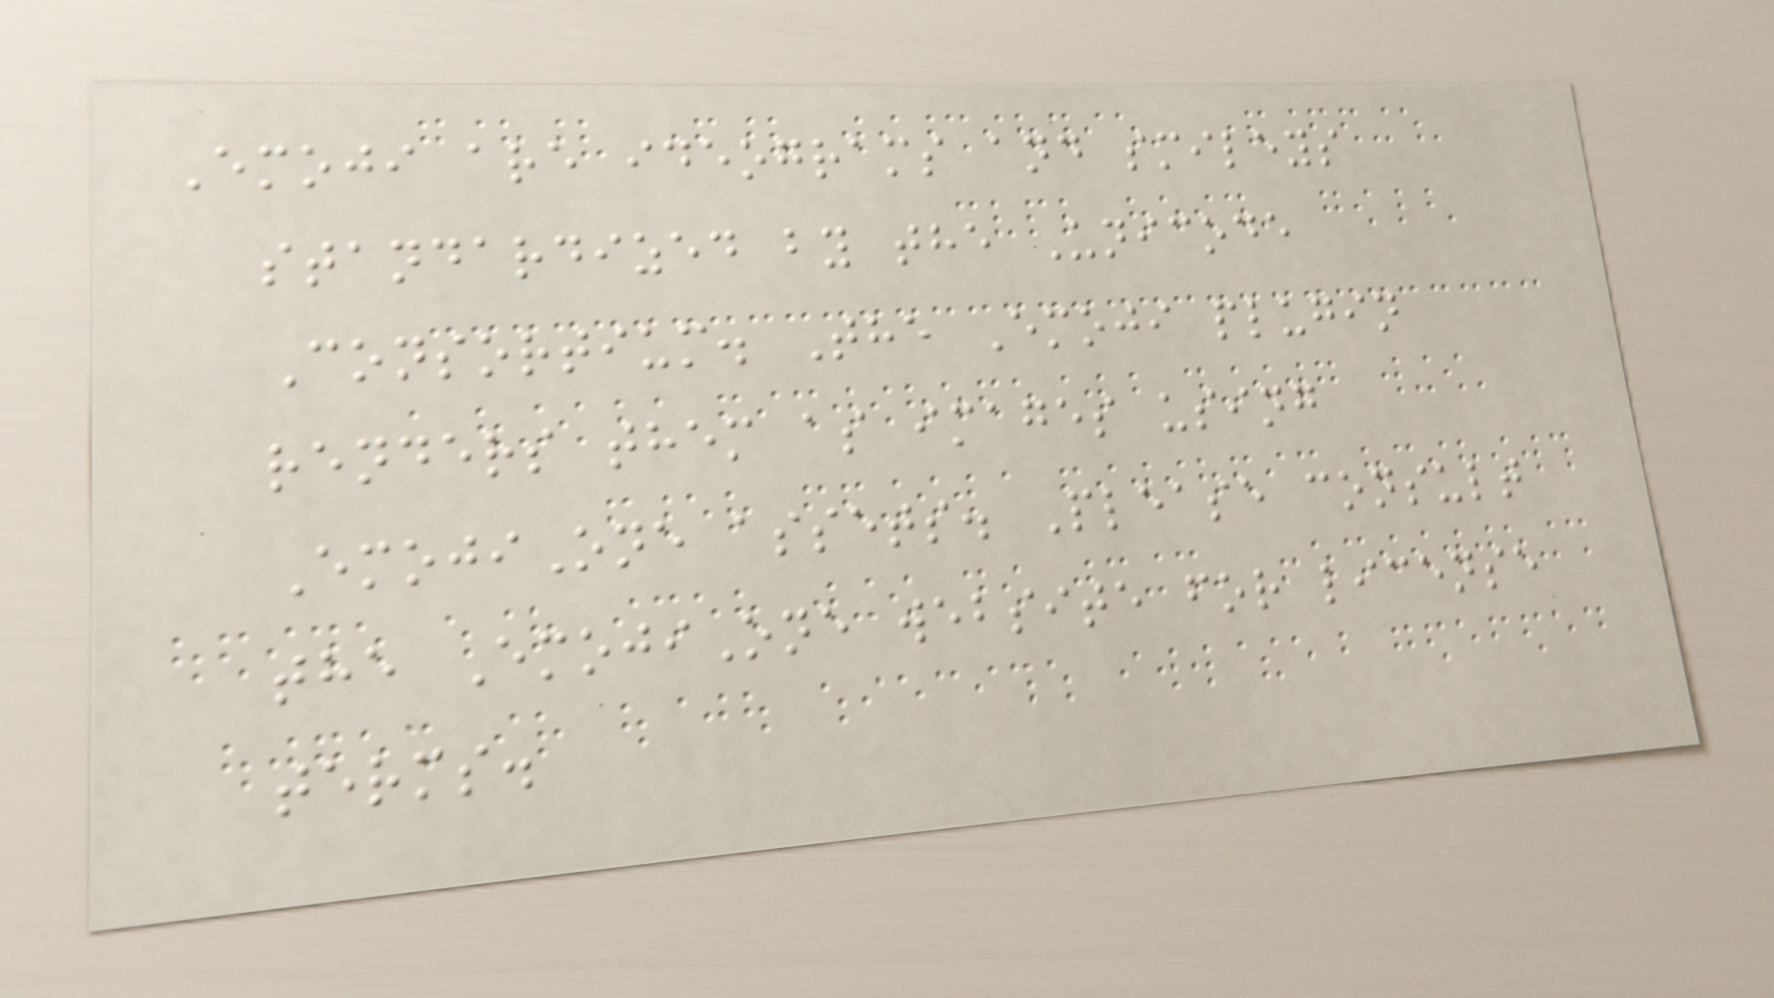Emoji are ideograms and smileys
standardized by the Unicode
Consortium. The Emoji plugin
renders them as images using
EmojiOne assets. Please consult
the EmojiOne website for license
terms.
